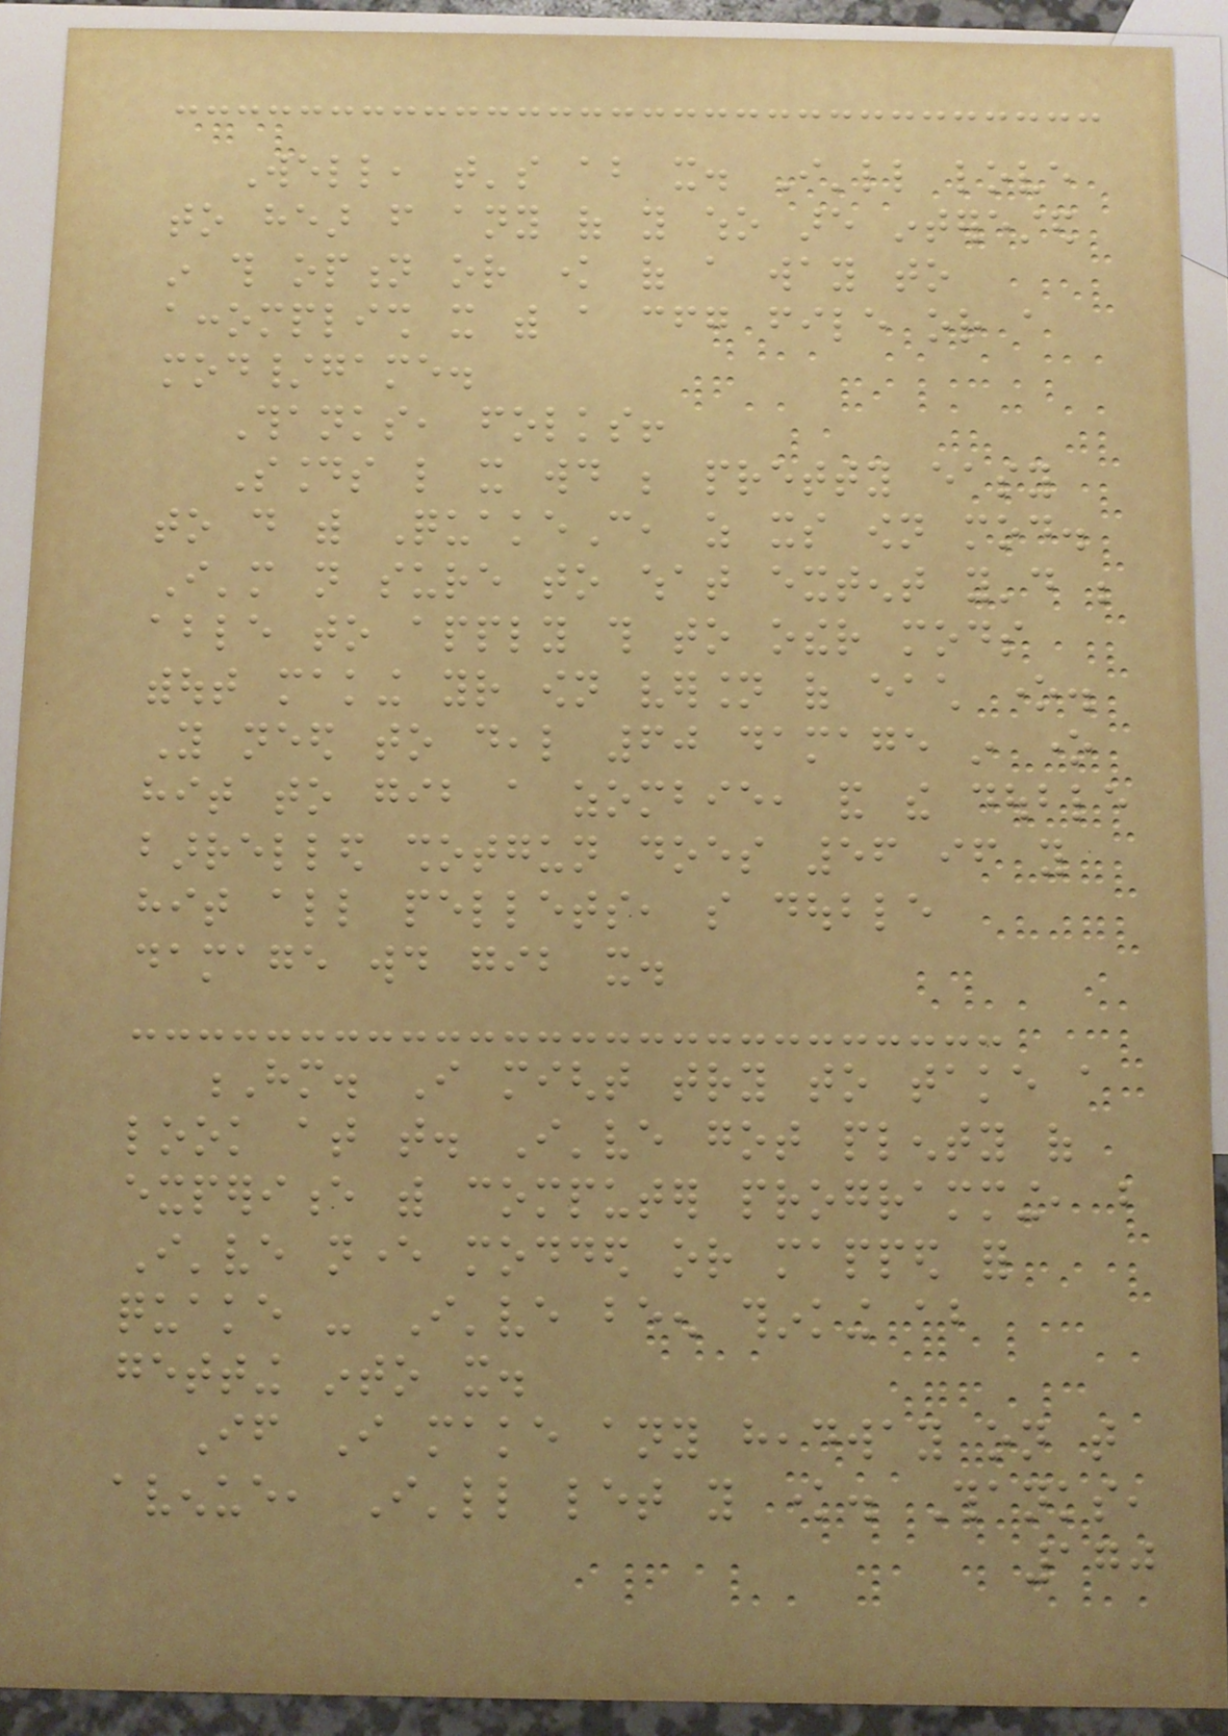Well, that's about it. I'll love
to hear from any of you who are interested
in this option or know of a way to
accomplish it with a cfg file or a
mod/game.
Thanks, folks!
Sounds like it would be pretty easy
to do with QuakeC, as its own mod.
I'm not sure to what extent you'd be
able to apply this to other mods
without making your own version of each one.
You need to deal 60 damage in one
hit to gib a zombie, and the double
barrelled shotgun does 56 if you
hit all pellets, so double
damage would gib it.
Hm. I might try to take a
look at that. I've got plenty of
experience with computer programming, but
I've never modded or mapped for
quake - I've been thinking about
getting into it.
If I make any headway on that
avenue, I'll let you know. Thanks,
170
